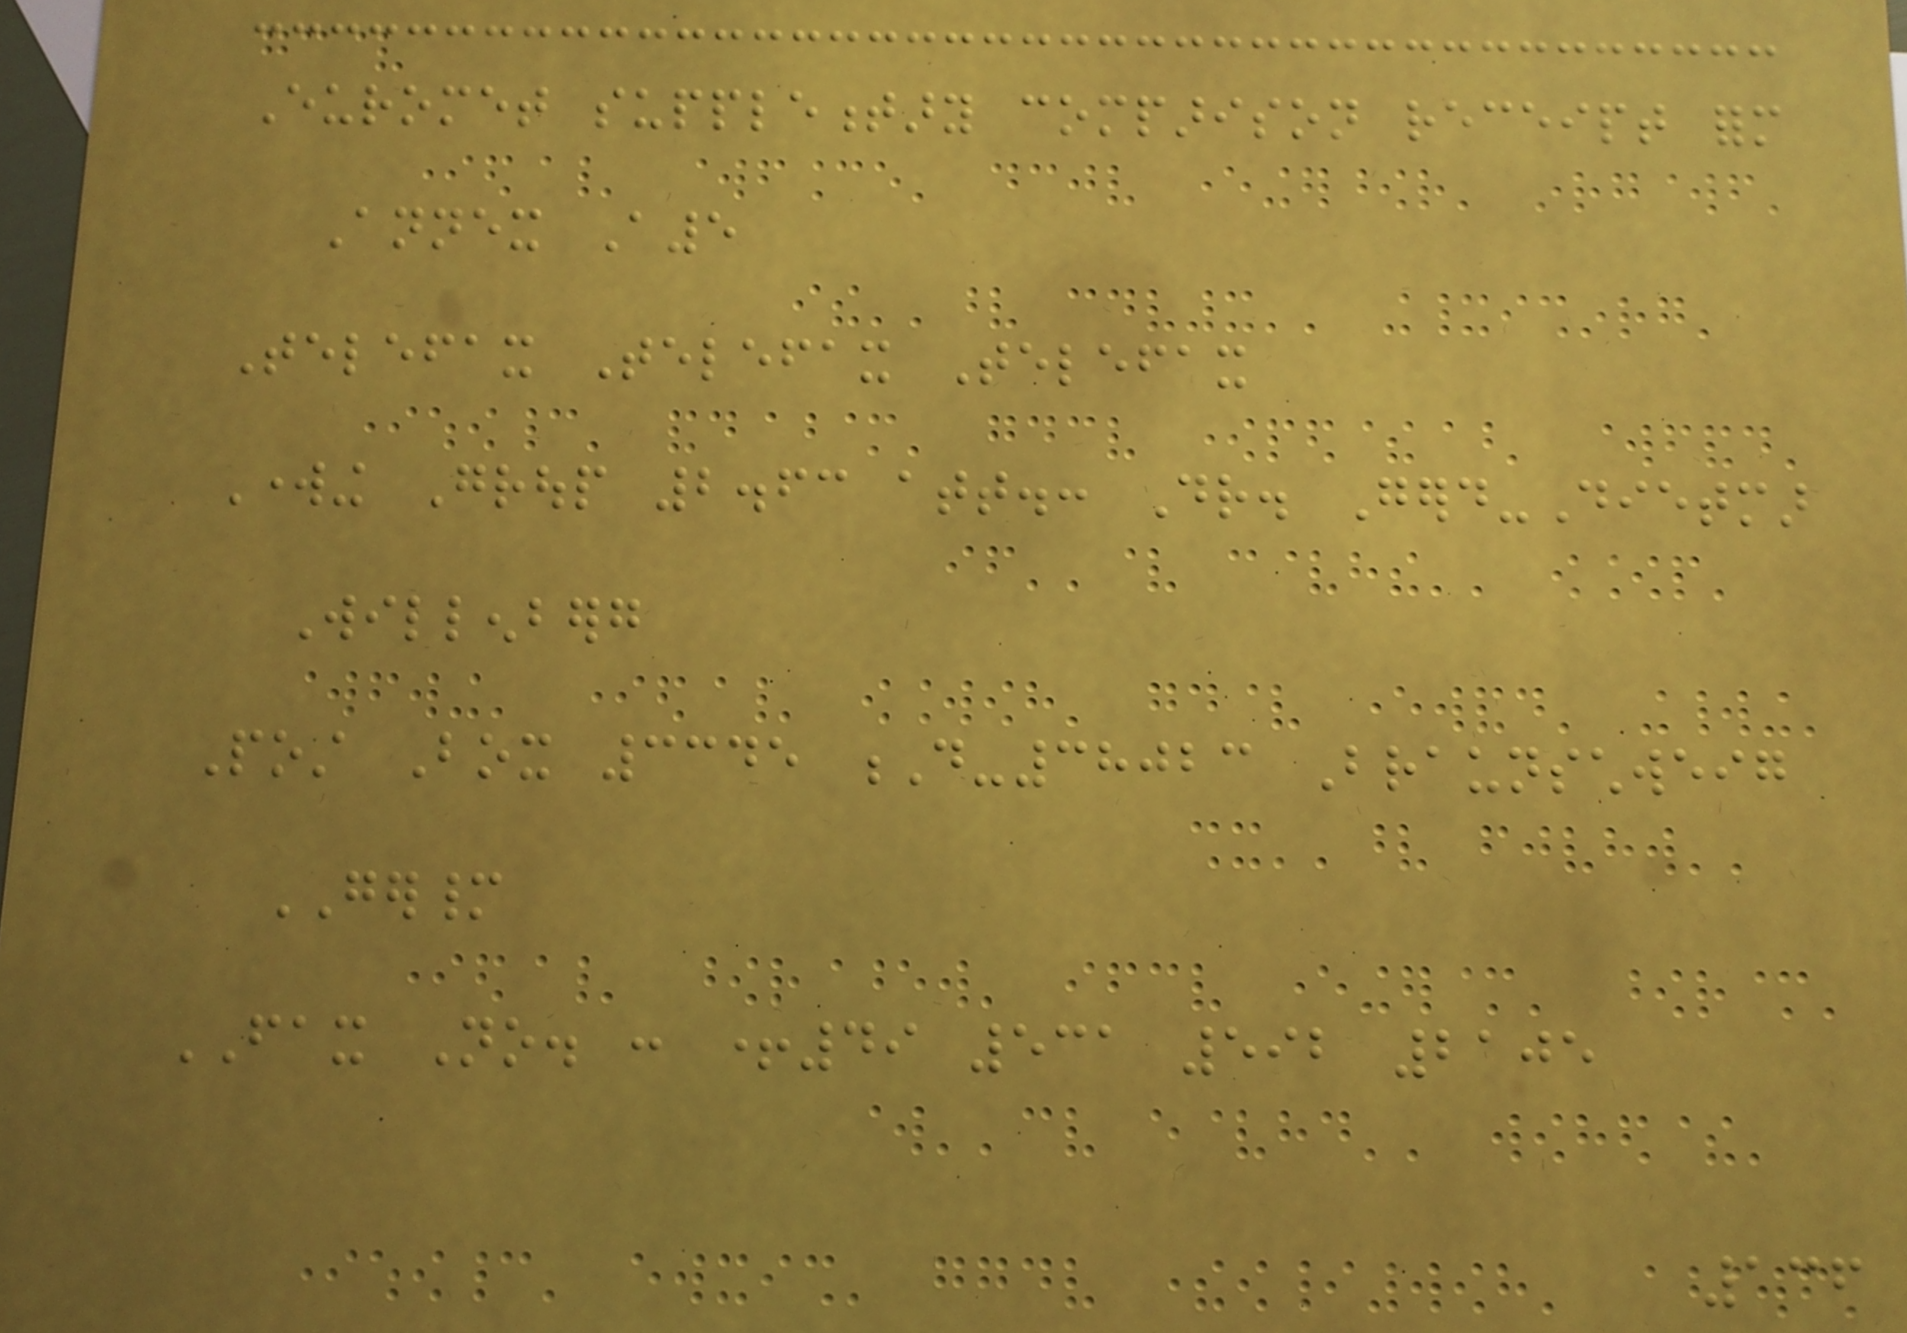Euromet supplementary comparison receipt form
Annex A5
Telefax Telefax Telefax
Working Group 2.63 att.: Dr. Gerd-Dietmar
Willenberg
Post Box 3345 D-38023 Braunschweig
GERMANY
FAX No. : +49 531 592 2105
136
